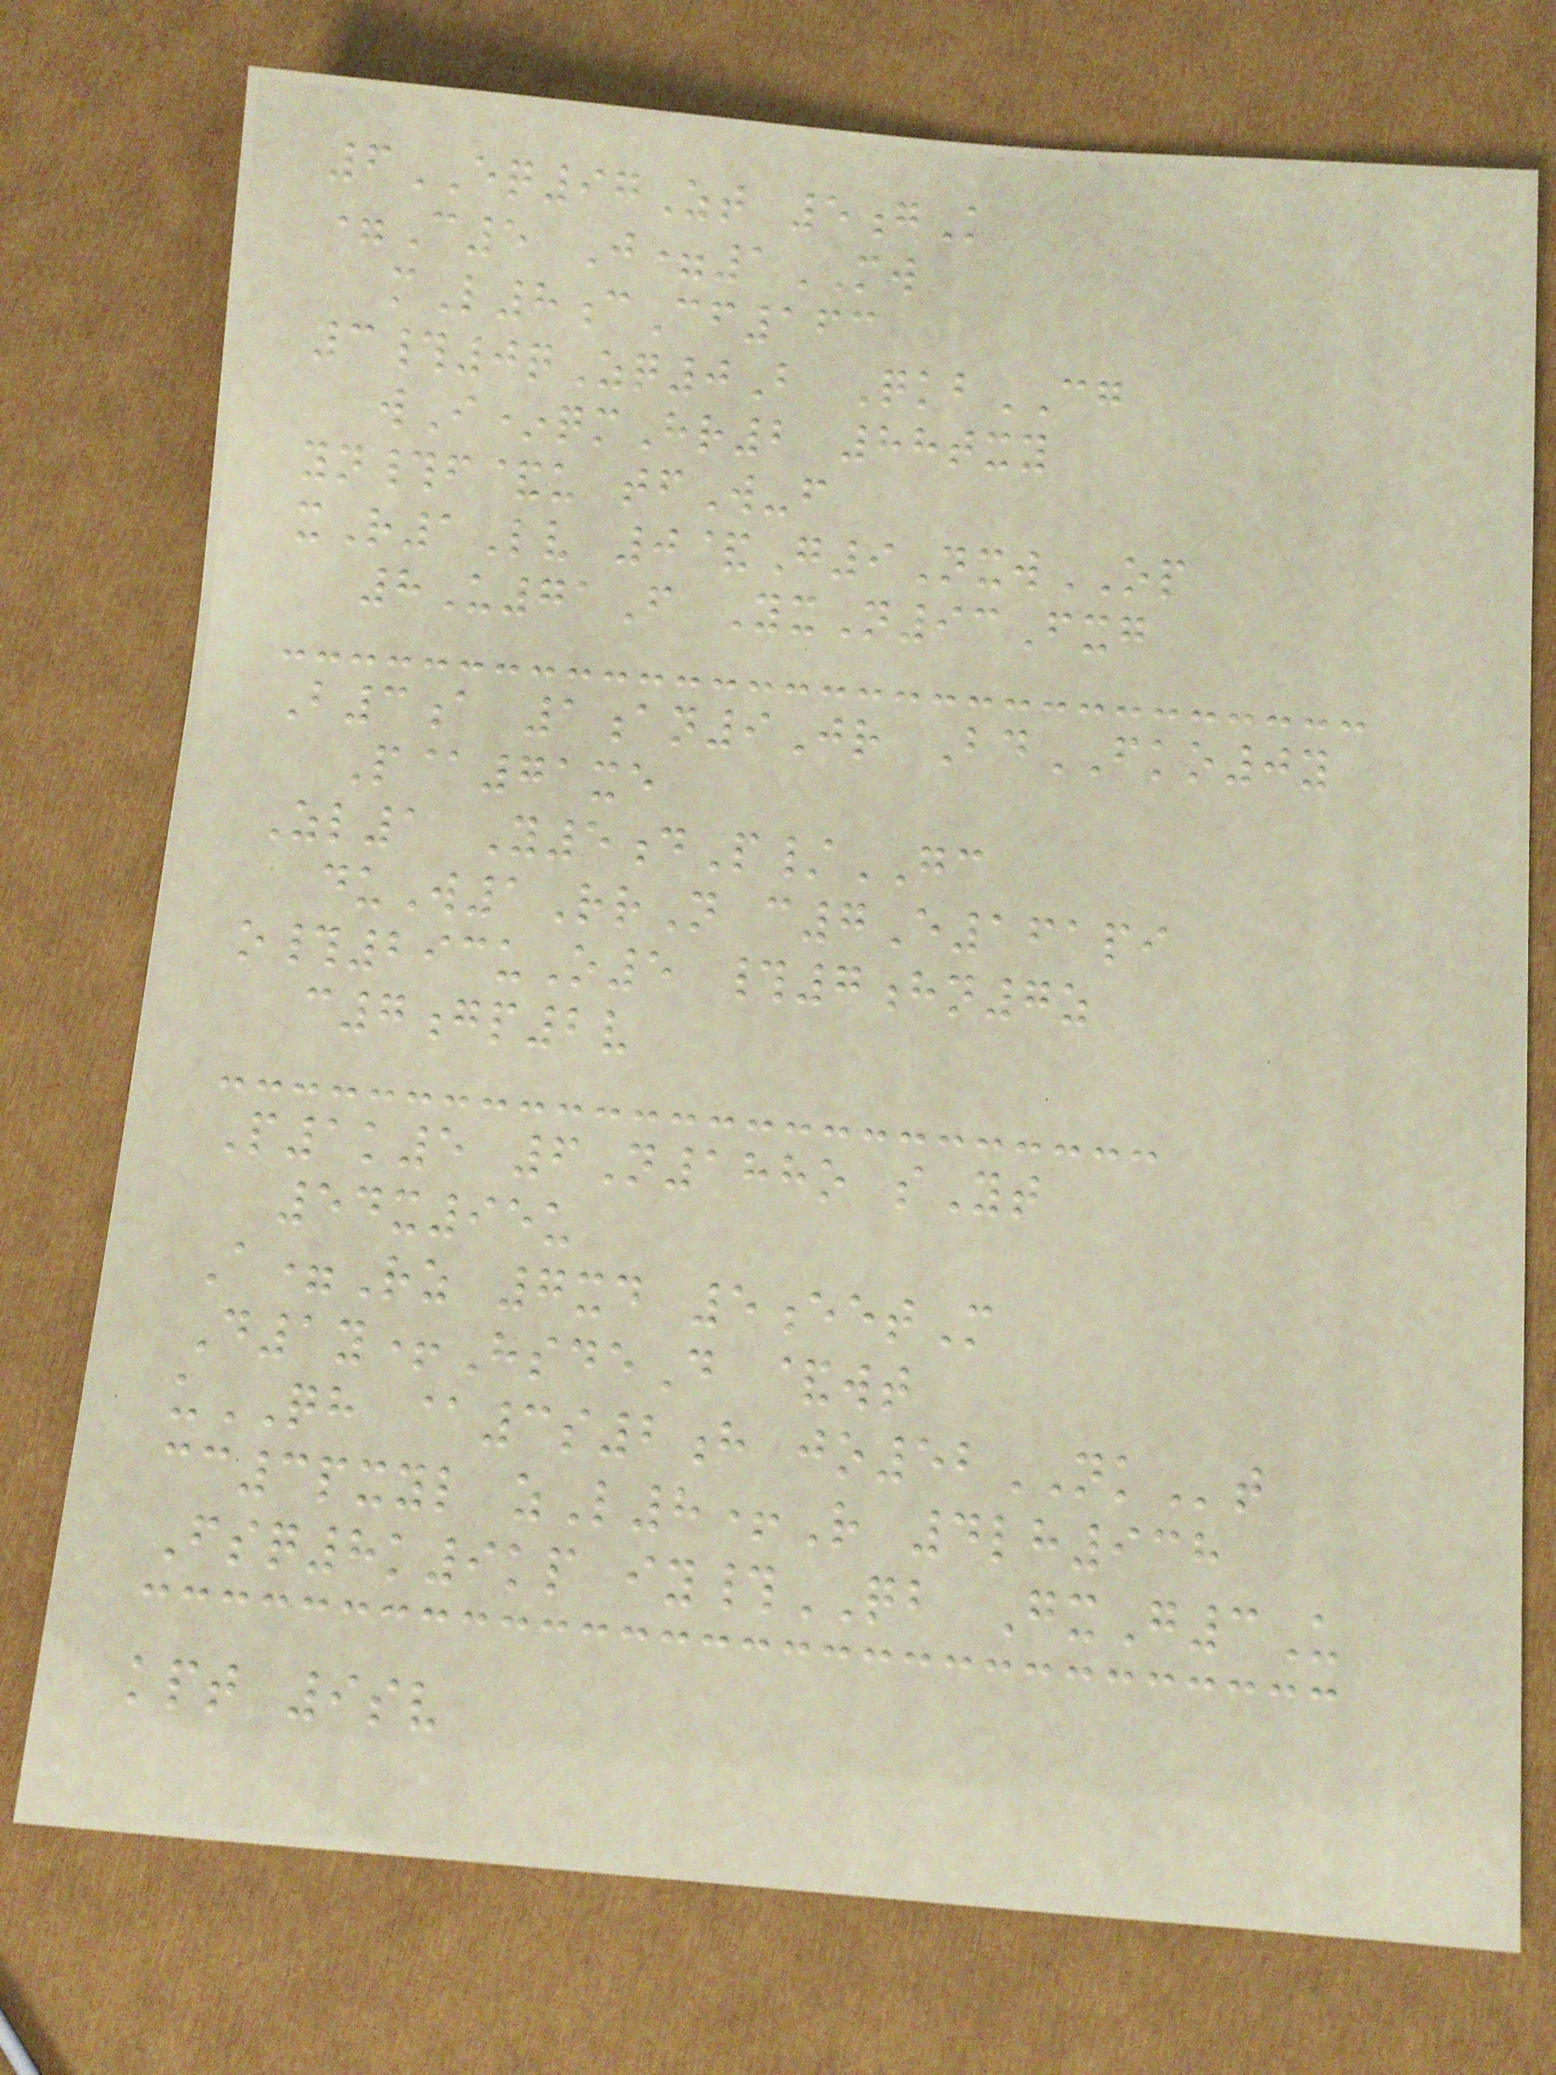6EQ97Zt 5gK
=C5 J=1MW
mL8cCf163
3#0qZq0B QkbCG
wI*qmHr2 88txy
yn#f&u tfW-f
xR1Lv 0&G9NxwOP
8U71F YxN93Fxg
B3a 1an9Jr BdFKO0y
P@71xe
Zl1 Y5dP/GC
duW1RrN c7E161pi
o#293uO5 #7hn7z
c7gp2v
P1k5 6N188o sYt
54x95u
A=Rz 7xd 5eetM
D1y+HsdeD &wt
uQH @3s2h jo52NKt
cc3pxyl zL8+R 4lh938
Fsq8k9kp iy#QB GxG3U
kpt 9sv
